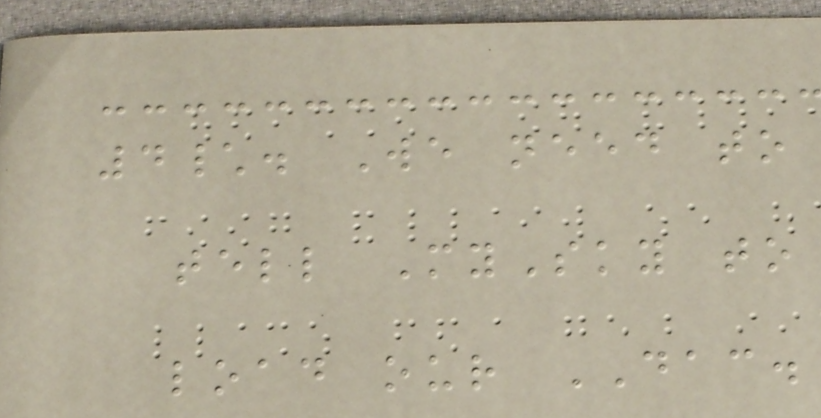4\. We need to
tell MySky to
load our DAC.
